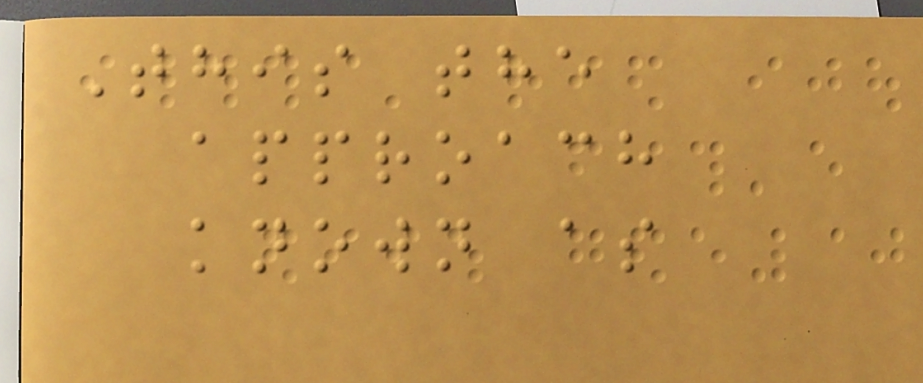This the
approach
known as
